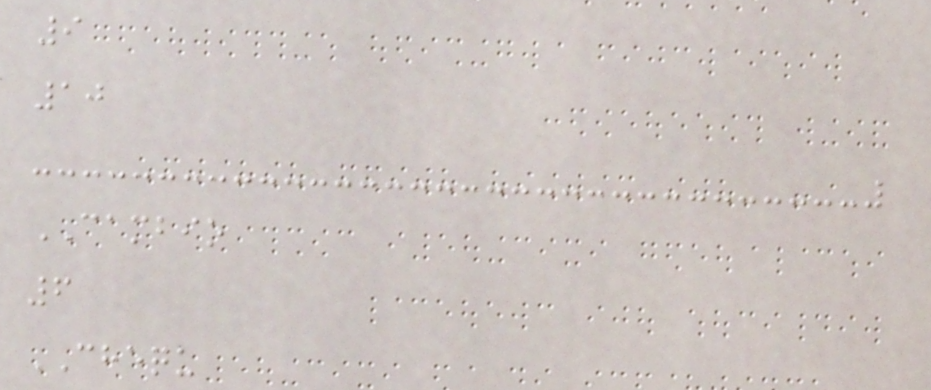9
10
CAMBIO
6
CHEQU
